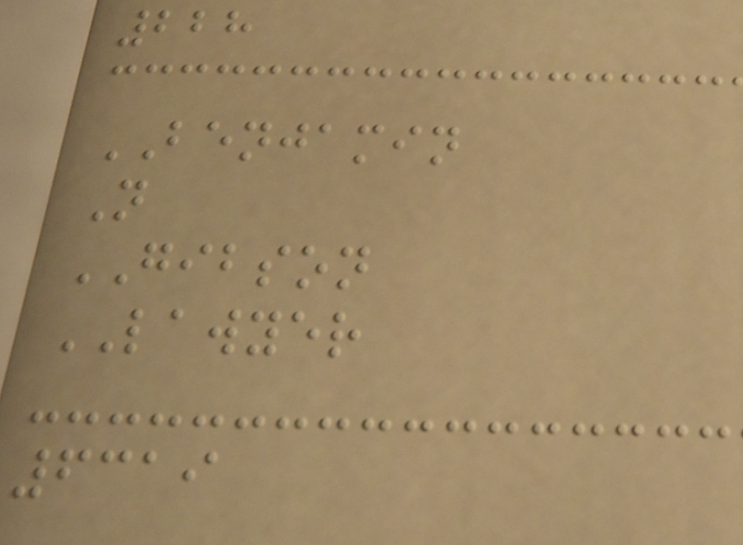228
BENJAMIN
N
GIBSON
LAWYER
6319
